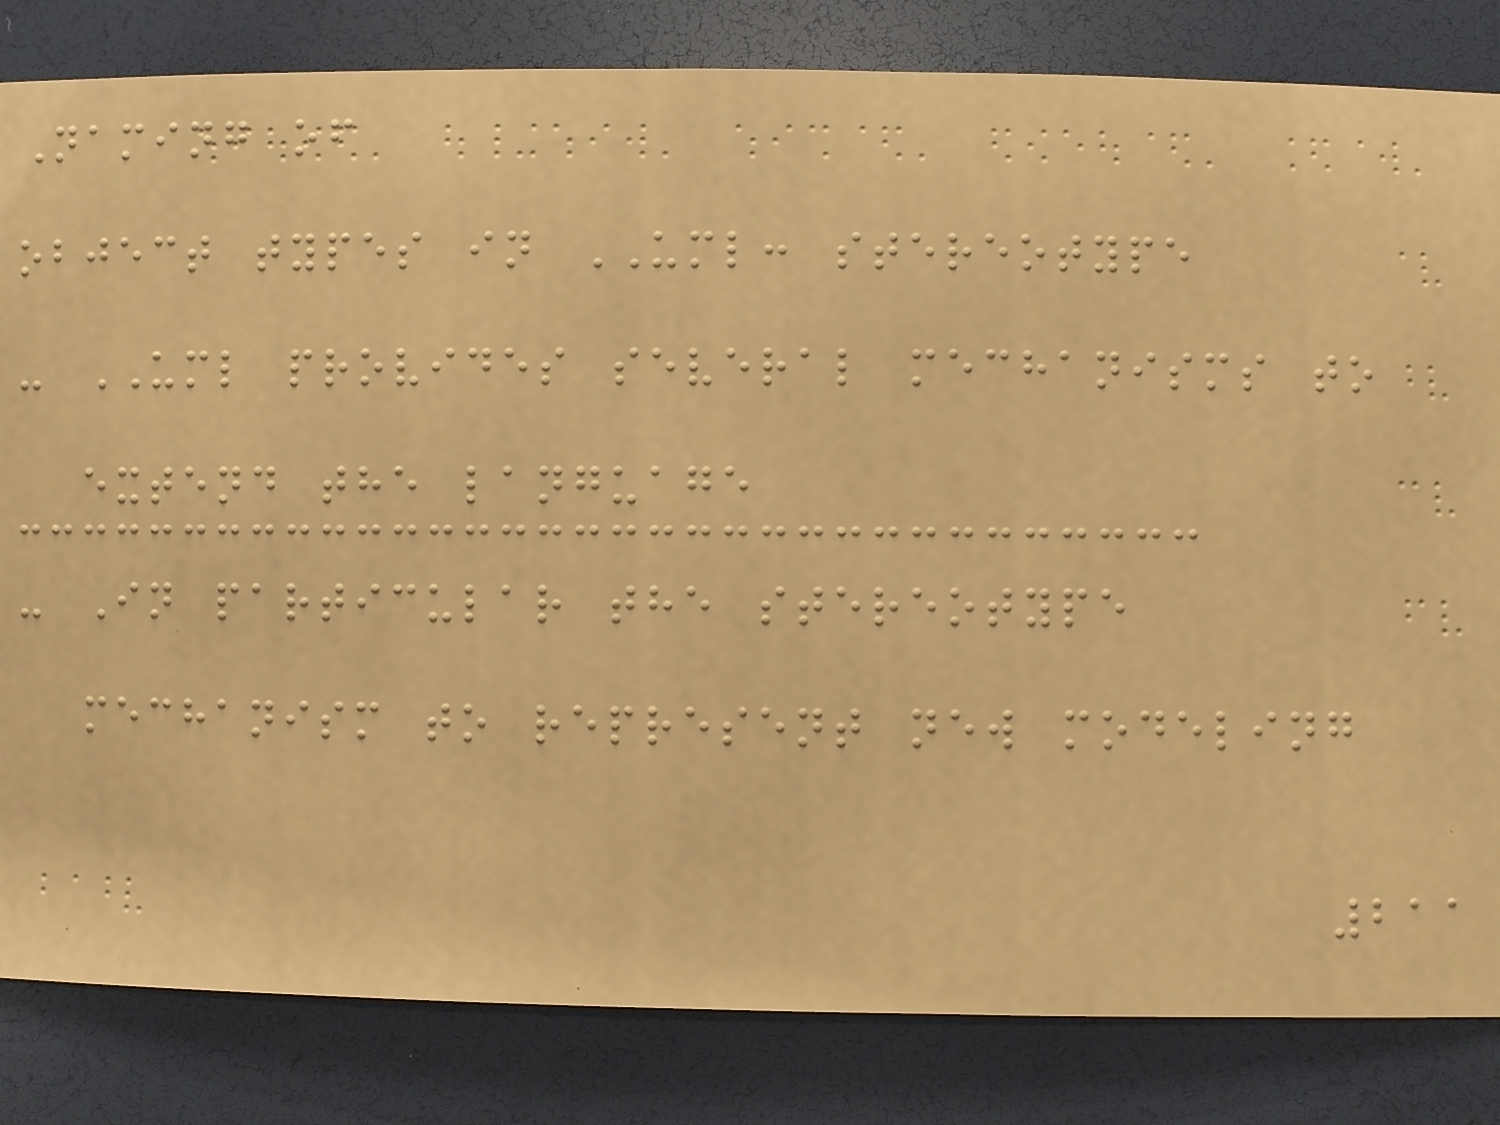Naming of
object types in UML: stereotype
- UML provides several mechanisms to
extend the language
- In particular the stereotype
mechanism to represent new modeling
211
